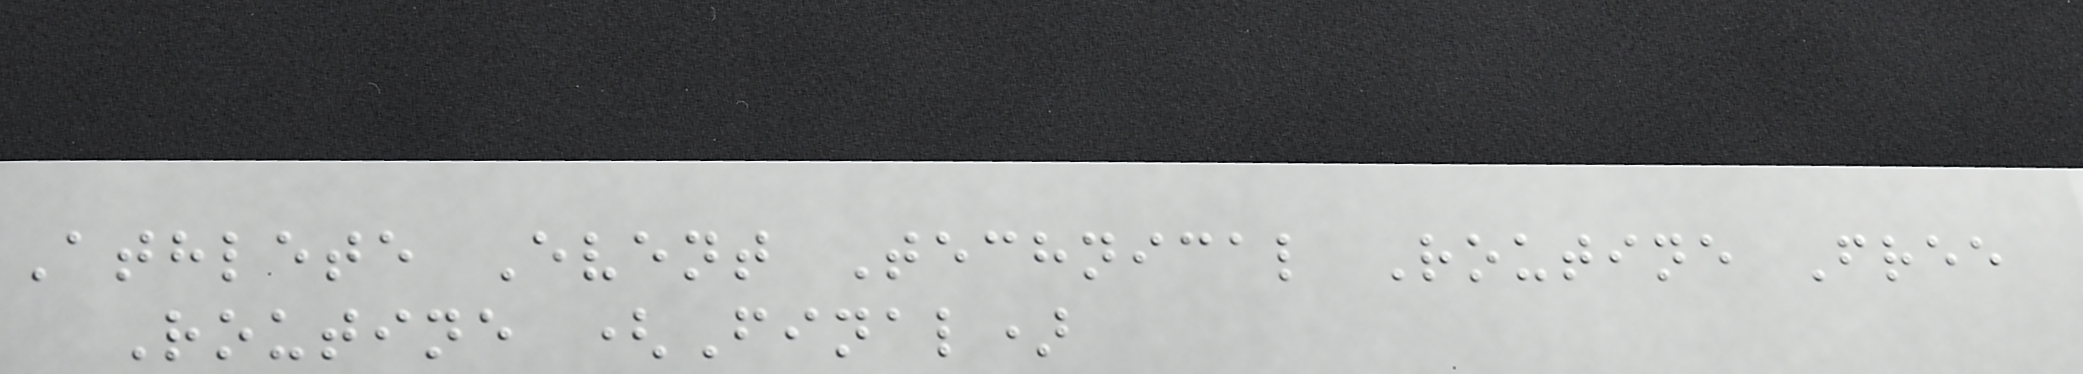Athlete Event Technical Routine Free
Routine (Final)
